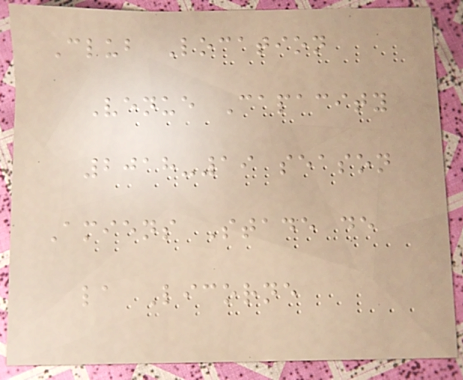Club Location
Venue Capacity
2018-19 season
Amiens Stade de
la Licorne
